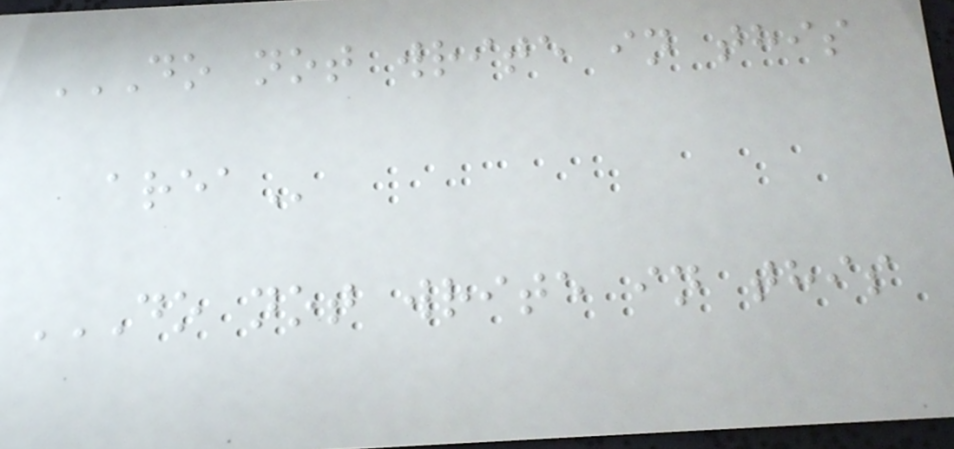DO NOT WRITE IN THIS
AREA
DO NOT WRITE IN THIS
